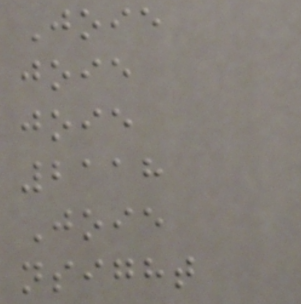Joie
joie
joie
2118
Joie
nsight
